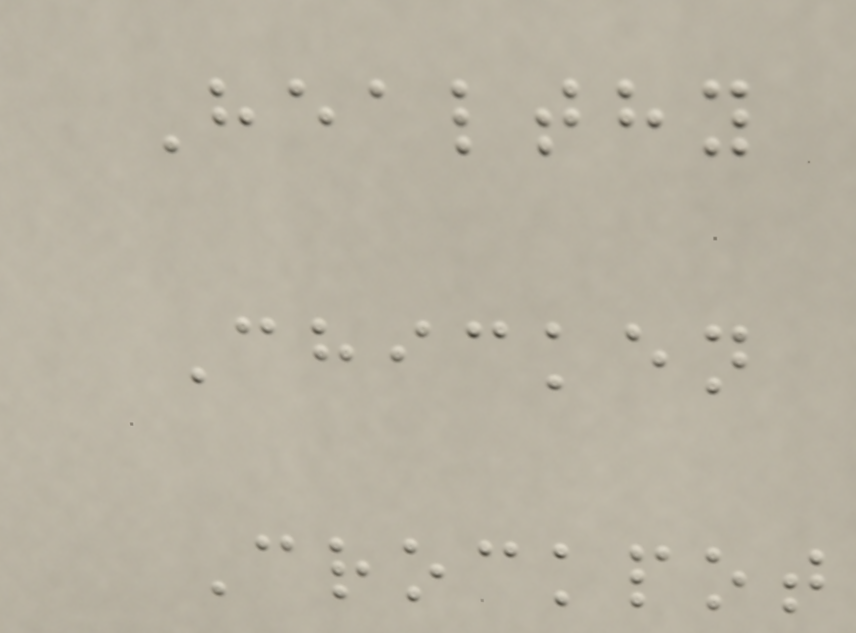Healthy
Chicken
Crockpot
